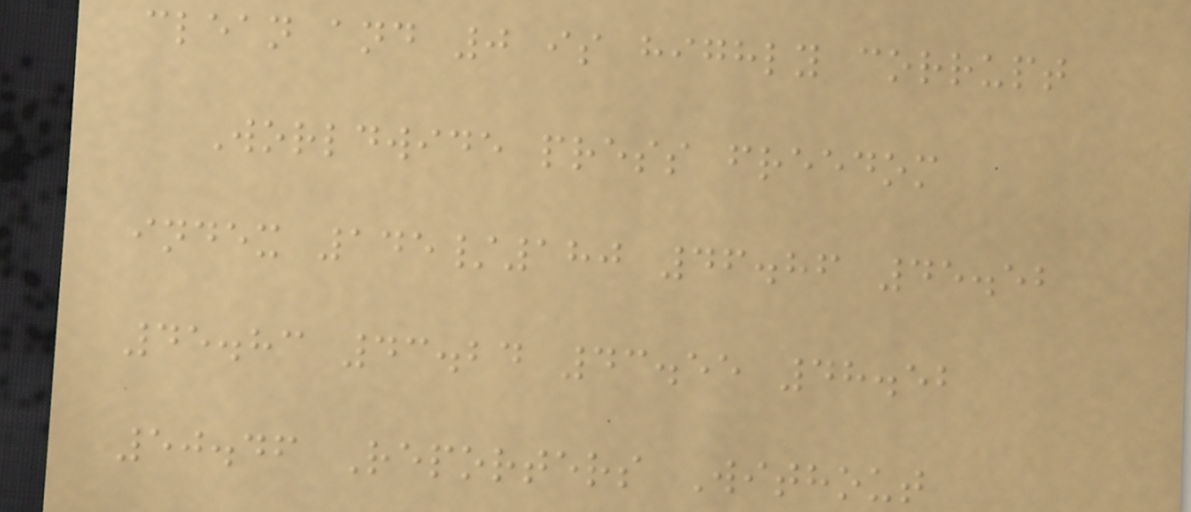clean and 0 is highly corrupt
Worldwide press freedom
index 145/180 46.86 45.52
45.83 43.24 43.55 48.52
50.46 Reporters Without
